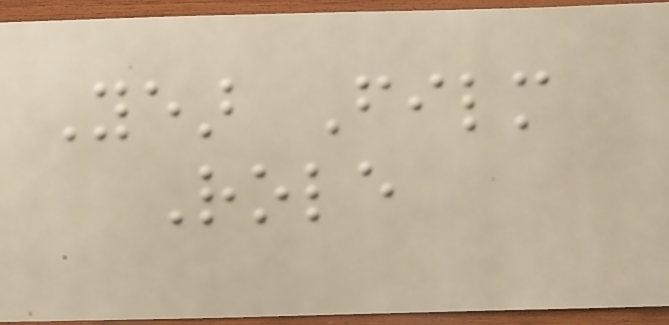Year Film
Role
